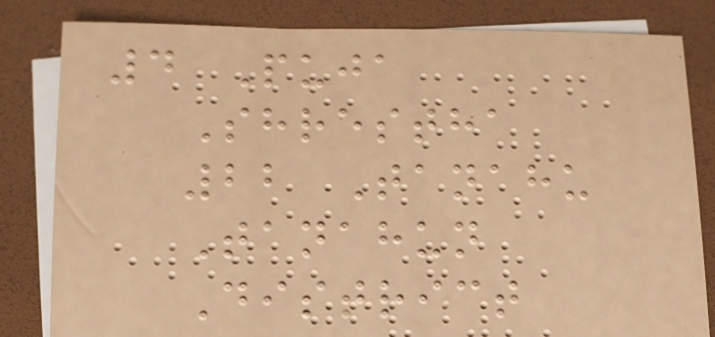4 Puja
Shrestha
22 Tanahu
Tanahun
District
